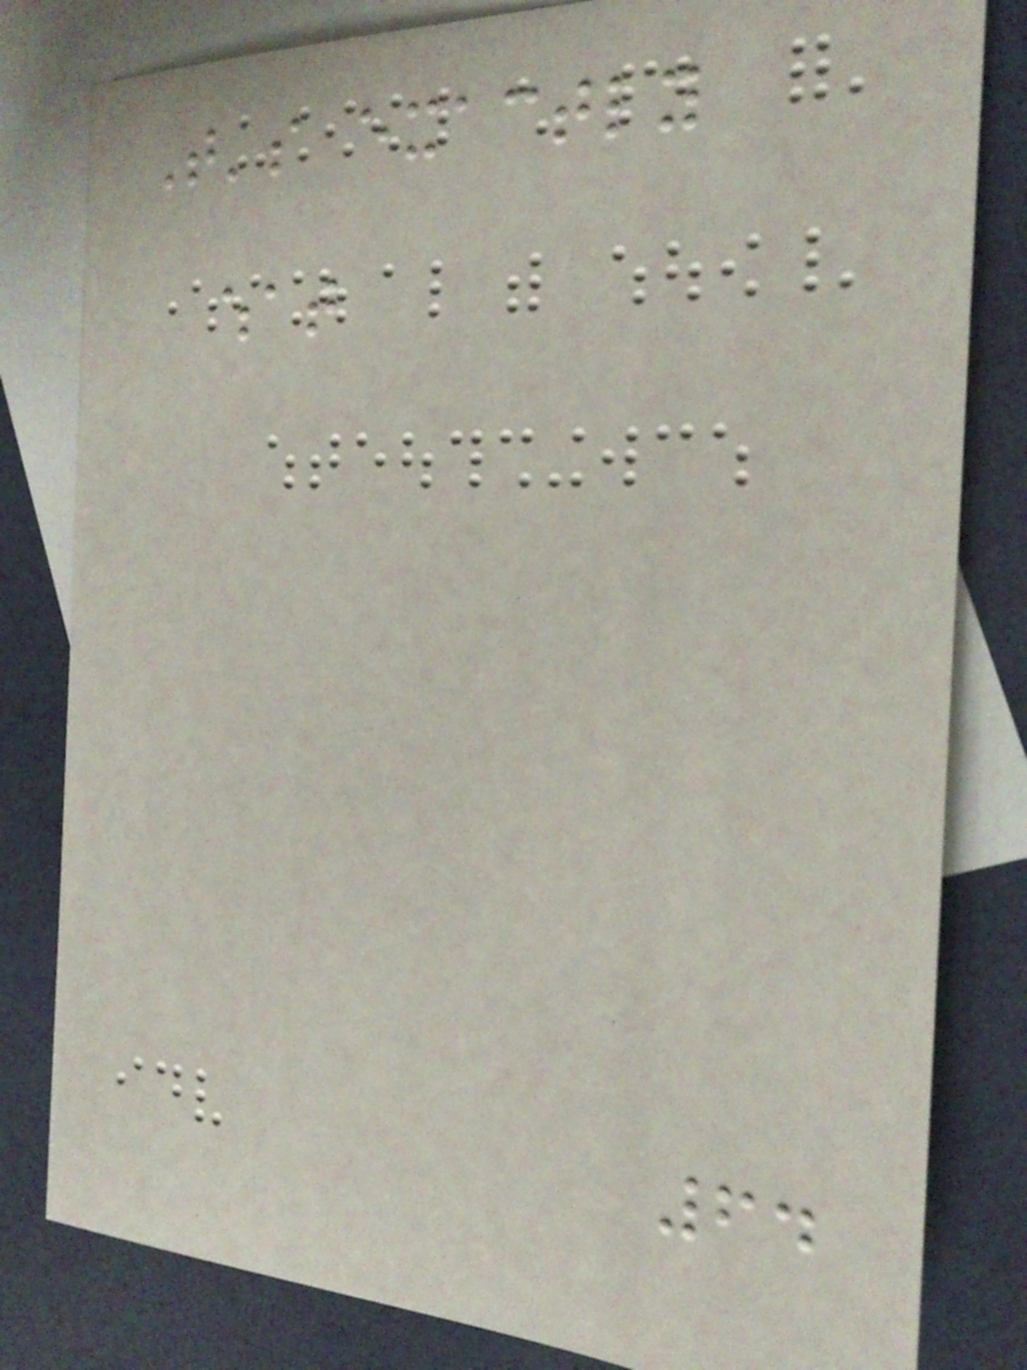That's exactly
what
64
